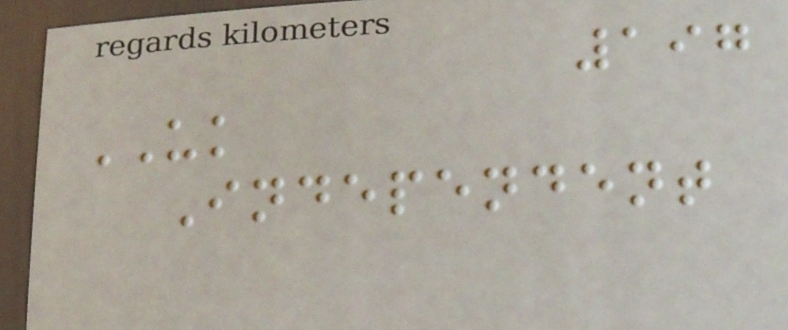197
UK
Independent
